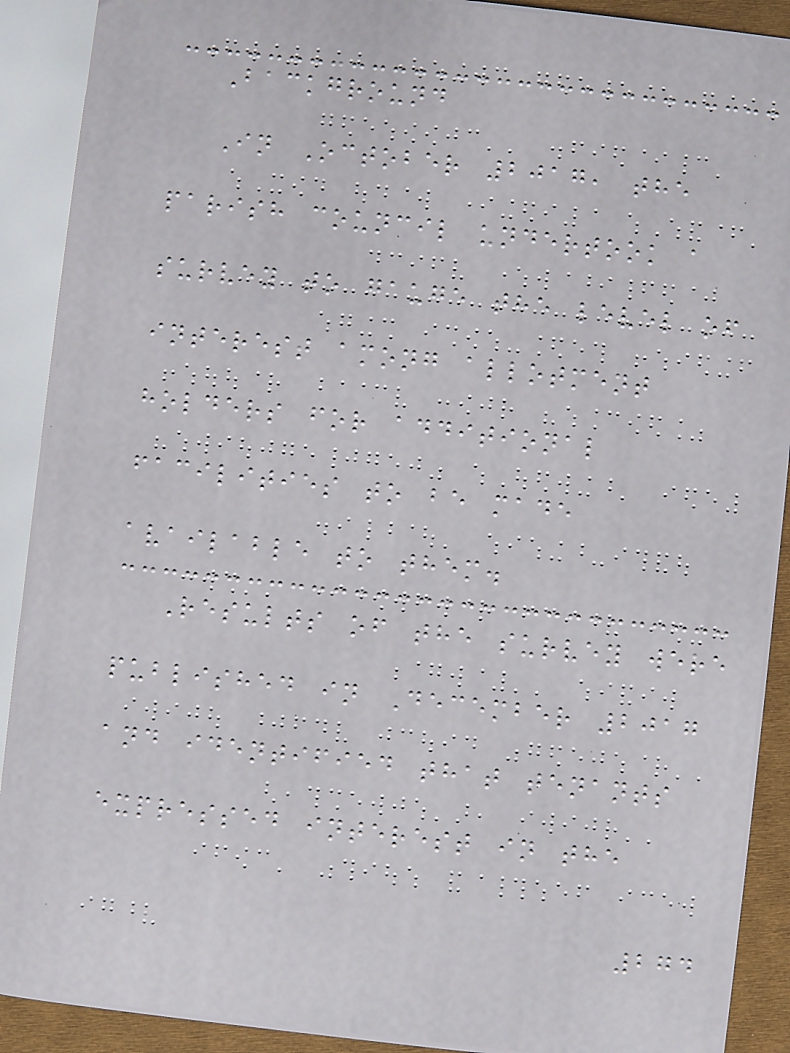Background
In October 2017, the
parish council undertook a
survey to gauge the level of
interest among allotment
holders for additional
facilities to be made
available to them.
Results of the survey were
published in December 2017
and identified that tenants
expressed interest in the
274
